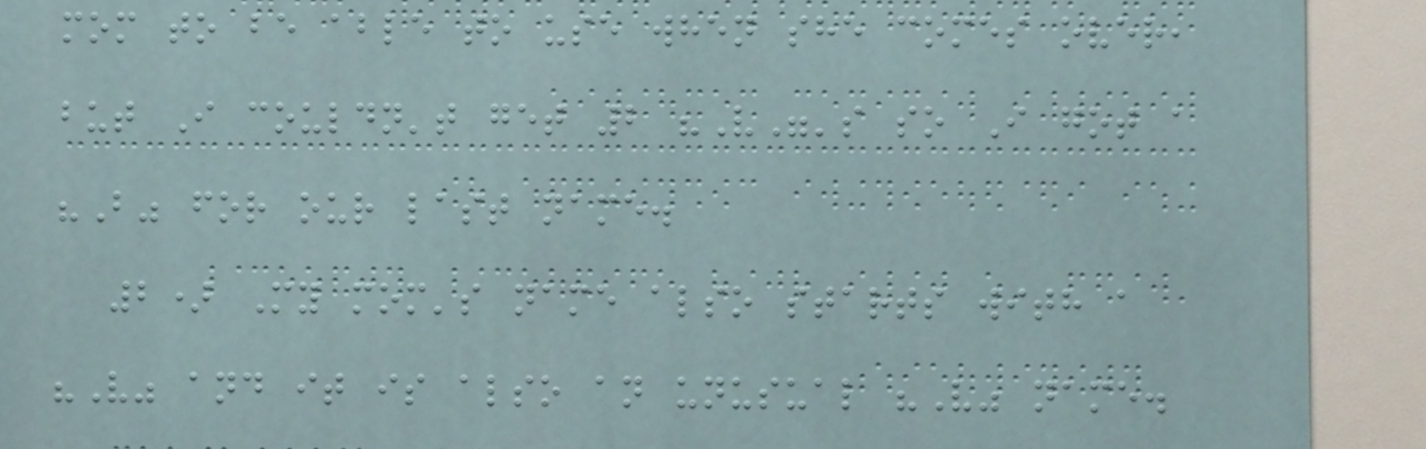mom to be able to use when she comes over,
but I couldn't get 2 "V"'s so I got a
"B" for our last name.
2) My mom's name also starts with a
"V" and it is also an unusual "V" name.
